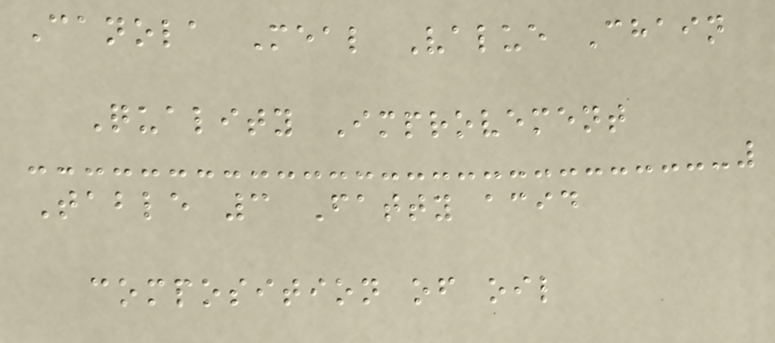Canola Meal Value Chain
Quality Improvement
Table 3 Fatty acid
composition of oil
